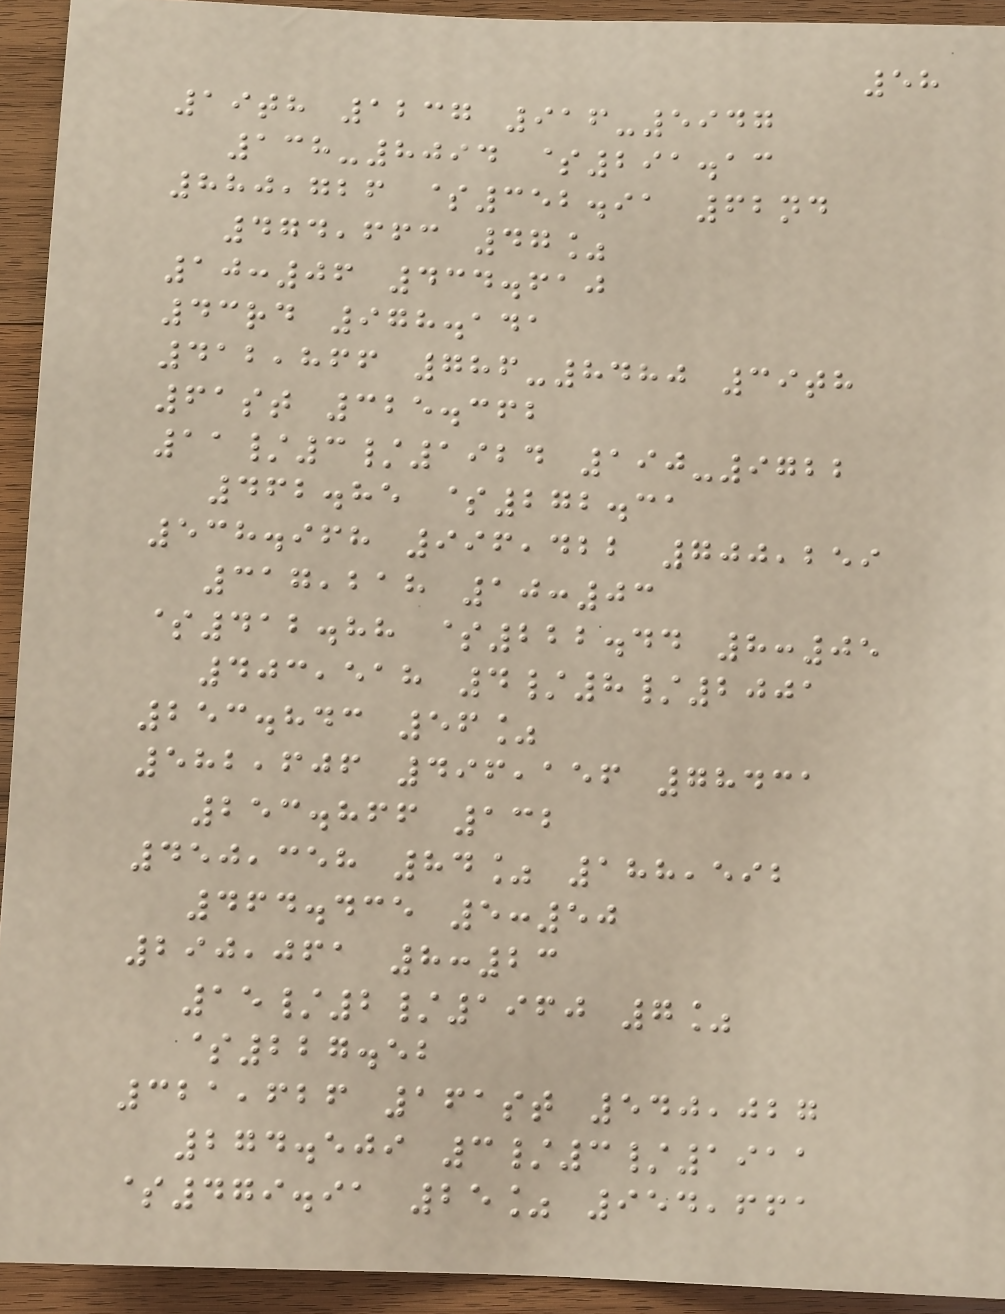58
19th 1237 916-5947
138-8094 $291.13
880,726 $352.91 62nd
474,663 47%
10:06 434.610
43rd 978.141
412,866 786-8480 39th
61st 325.362
11/3/1924 190-9722
462.85 $272.31
538.968 996,422 700,259
317,218 10:03
$412.88 $222.44 8:05
403,518 4/8/2001
253.843 56%
582,606 496,156 78431
253.866 132
450,358 84% 188,592
464.435 5:50
290,061 8:23
15/2/1960 7%
$227.52
321,626 161st 540,027
274.509 3/3/1911
$479.91 25% 954,661
